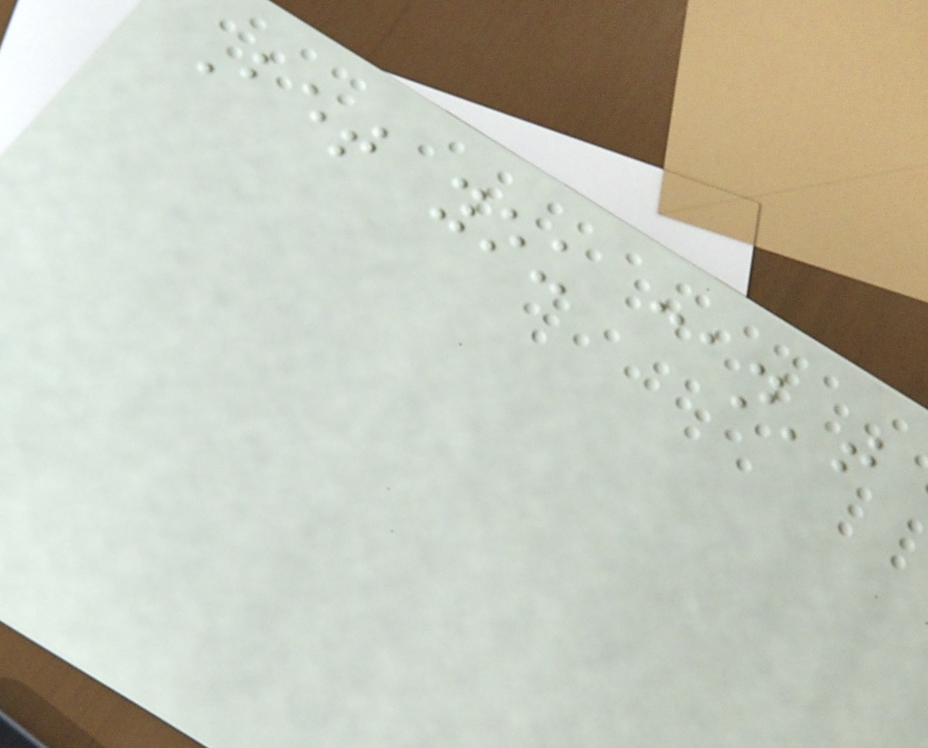Bet you can't
